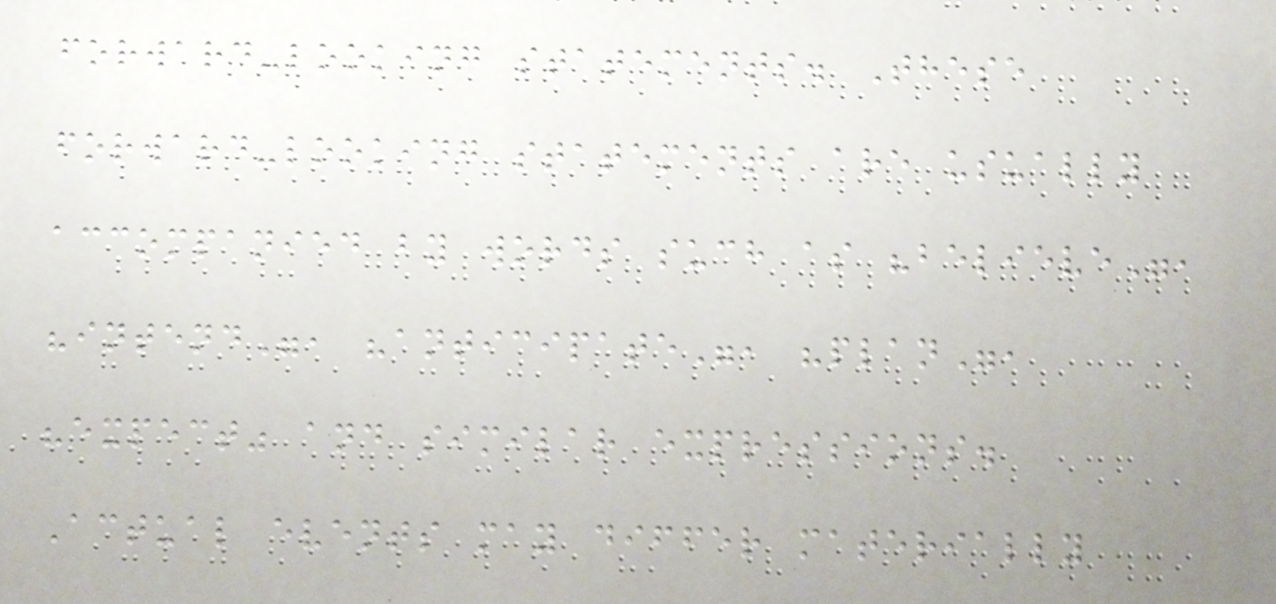forward-looking statements. These
forward-looking statements are usually
accompanied by words such as "believe",
"intend", "anticipate", "plan",
"expect" and similar expressions.
Actual events may differ materially
